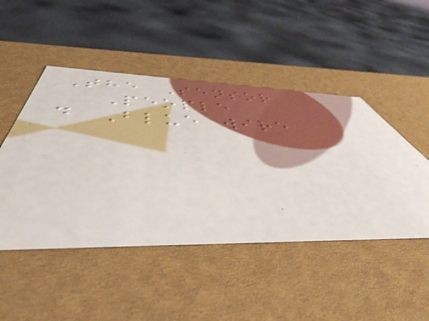The Sensor
People
d Blue wire
